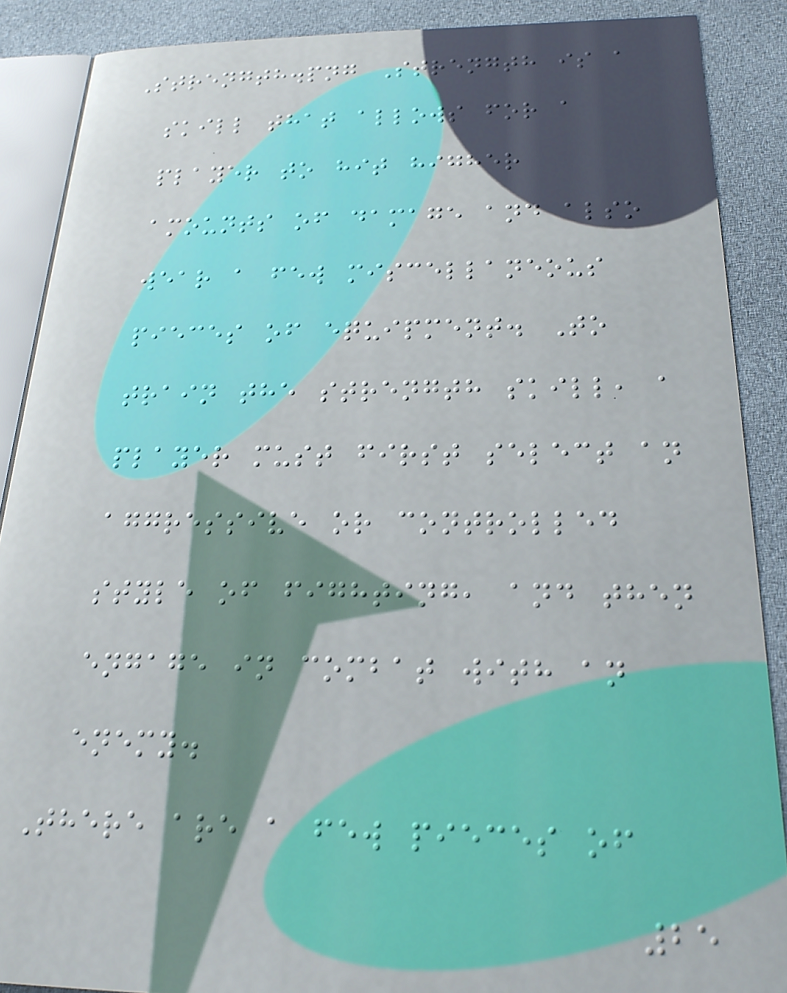Strength.png Strength is a
skill that allows for a
player to hit higher
amounts of damage and also
wear a few miscellaneous
pieces of equipment. To
train the strength skill, a
player must first select an
aggressive or controlled
style of fighting, and then
engage in combat with an
enemy.
There are a few pieces of
25
